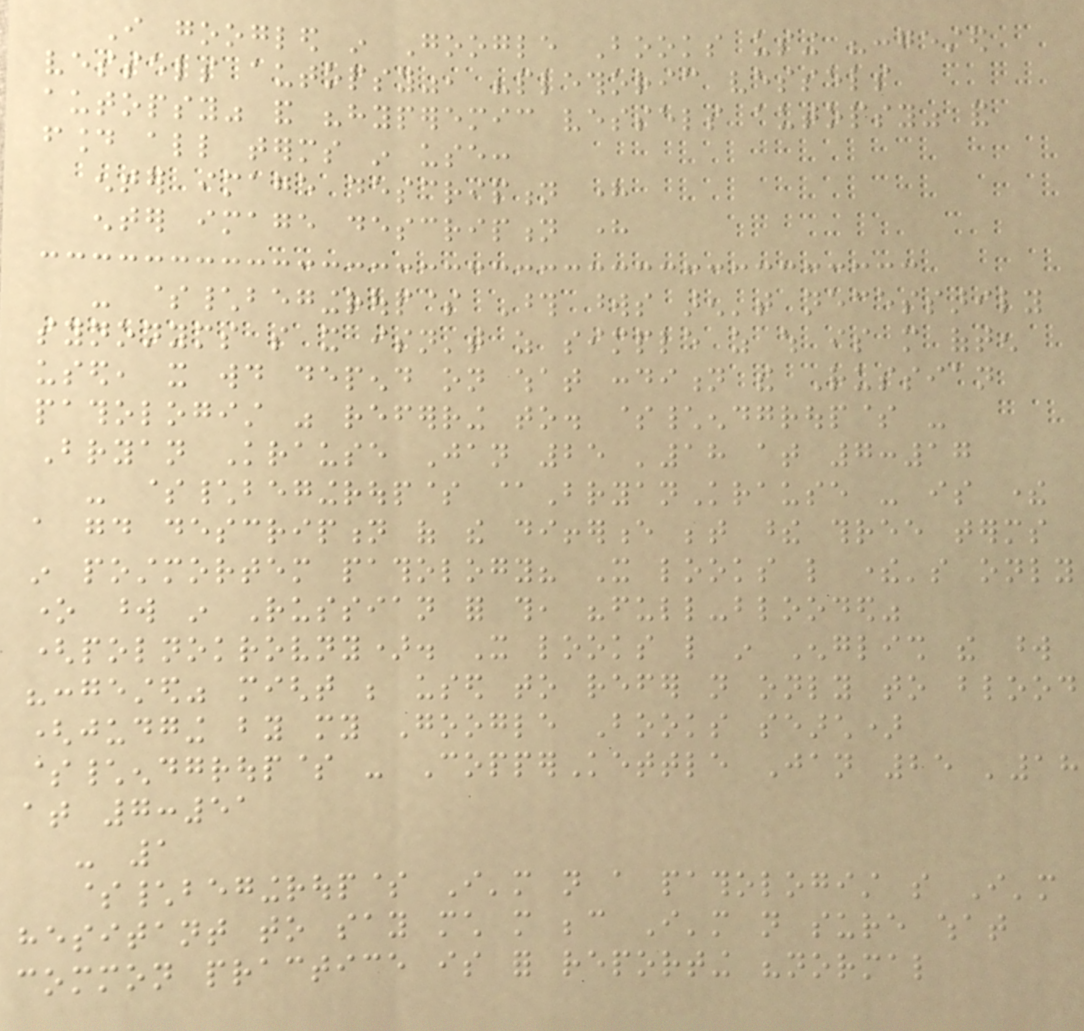I googled in Google Books using "congested
vessels autopsy", "plethoric vessels
autopsy" and "hyperemic vessels autopsy" and
found all terms in use:
enter image description here
enter image description here
- $\begingroup$ Those words aren't necessarily
synonyms so it isn't as simple as which is more often
used, it would depend on what condition the Russian
pathologist was referring to. $\endgroup$ -
Bryan Krause Jan 25 '18 at 7:17
- $\begingroup$ @BryanKrause - is there
a good description of the difference between these three terms
in postmortem pathology? It looks like there's only
one word in Russian for this, "full-blooded"
(polnokrovny). It looks like in English the word
"congested" might be used to refer not only to blood
(judging by my Google Books search)
$\endgroup$ - CopperKettle Jan 25 '18
at 7:51
- 1
$\begingroup$ I'm not a pathologist so I'm
hesitant to say much more because I'm not sure what
common practice is for reporting "normal
